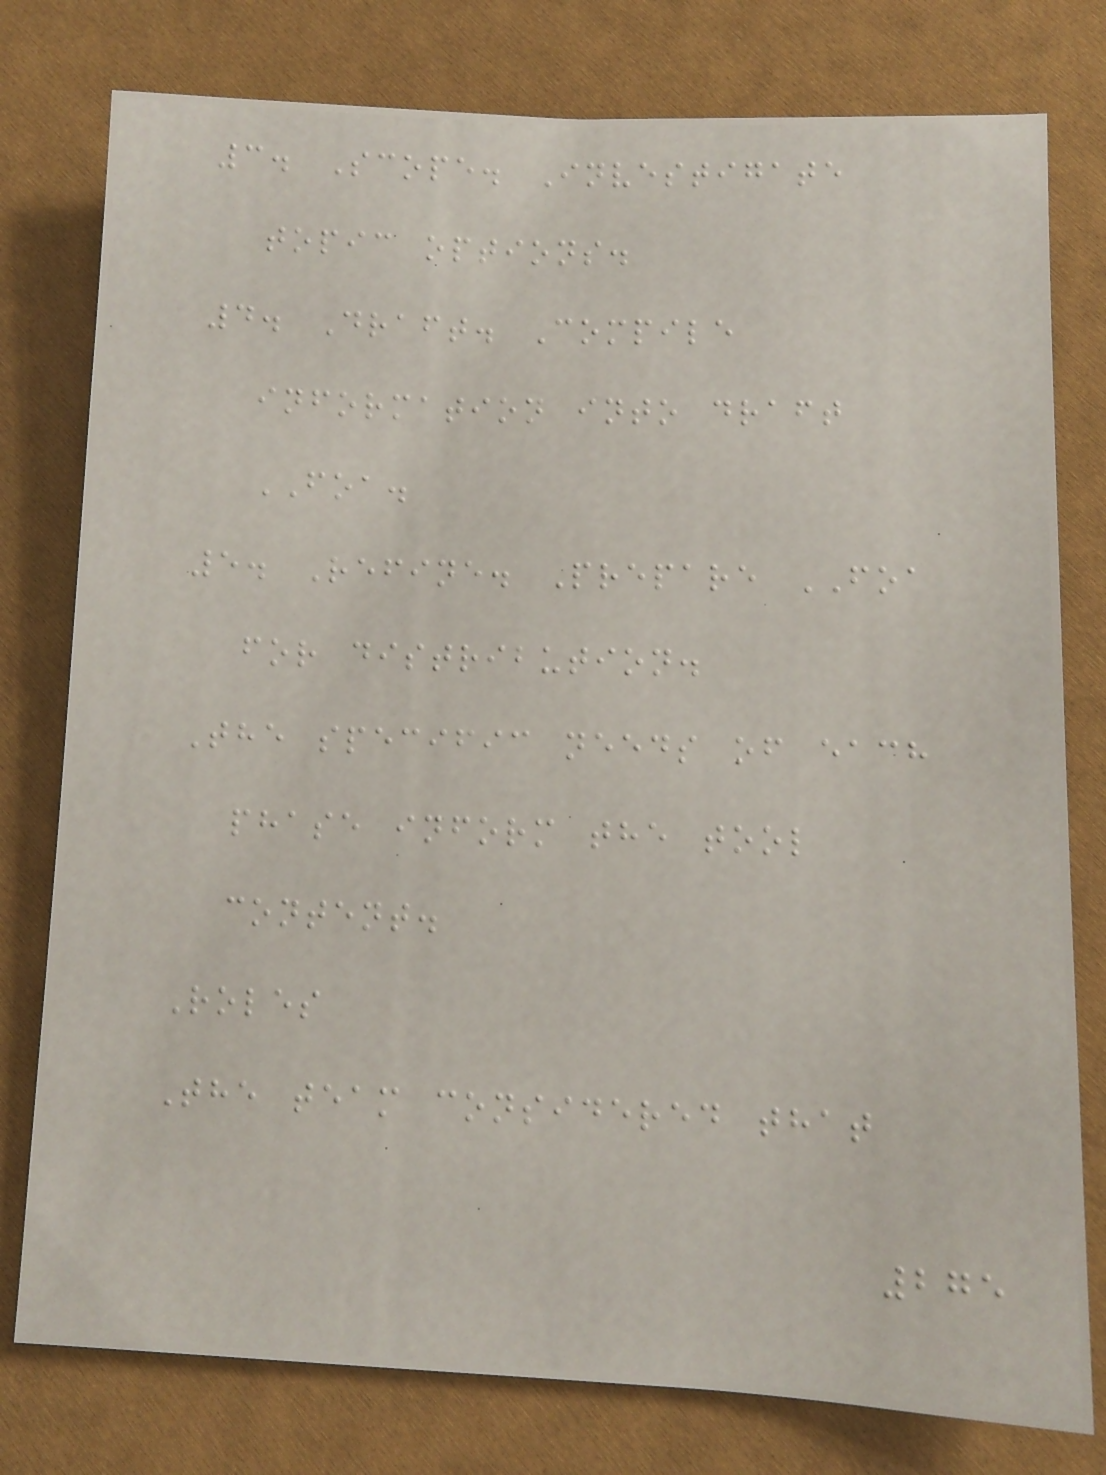3. Scope. Investigate
topic options.
4. Draft. Compile
information into draft
FOA.
5. Refine. Prepare FOA
for distribution.
The specific needs of each
phase inform the tool
content.
Roles
The team considered that
275
